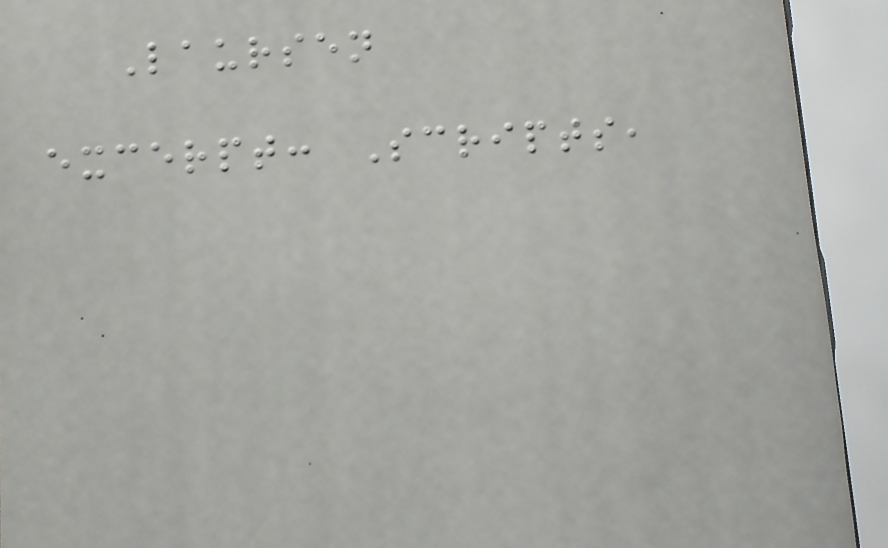Laursen
excerpt: Scripts,
